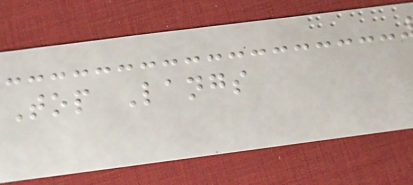Top Langs
